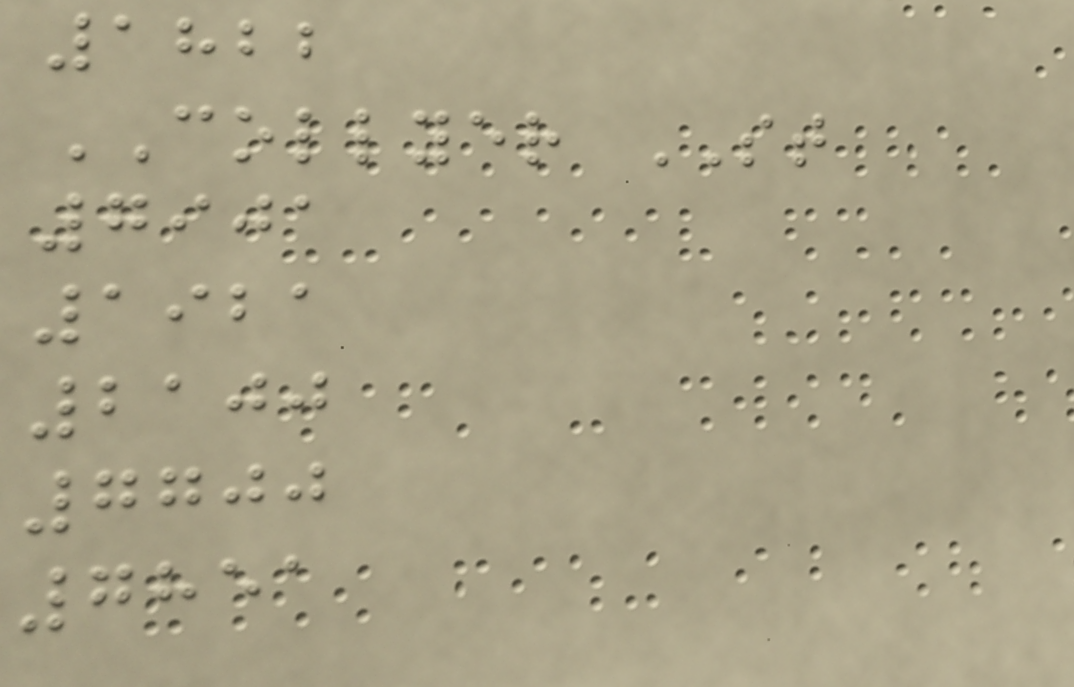1822
COLLYER ST
7901
1921
2100
7700
7851
